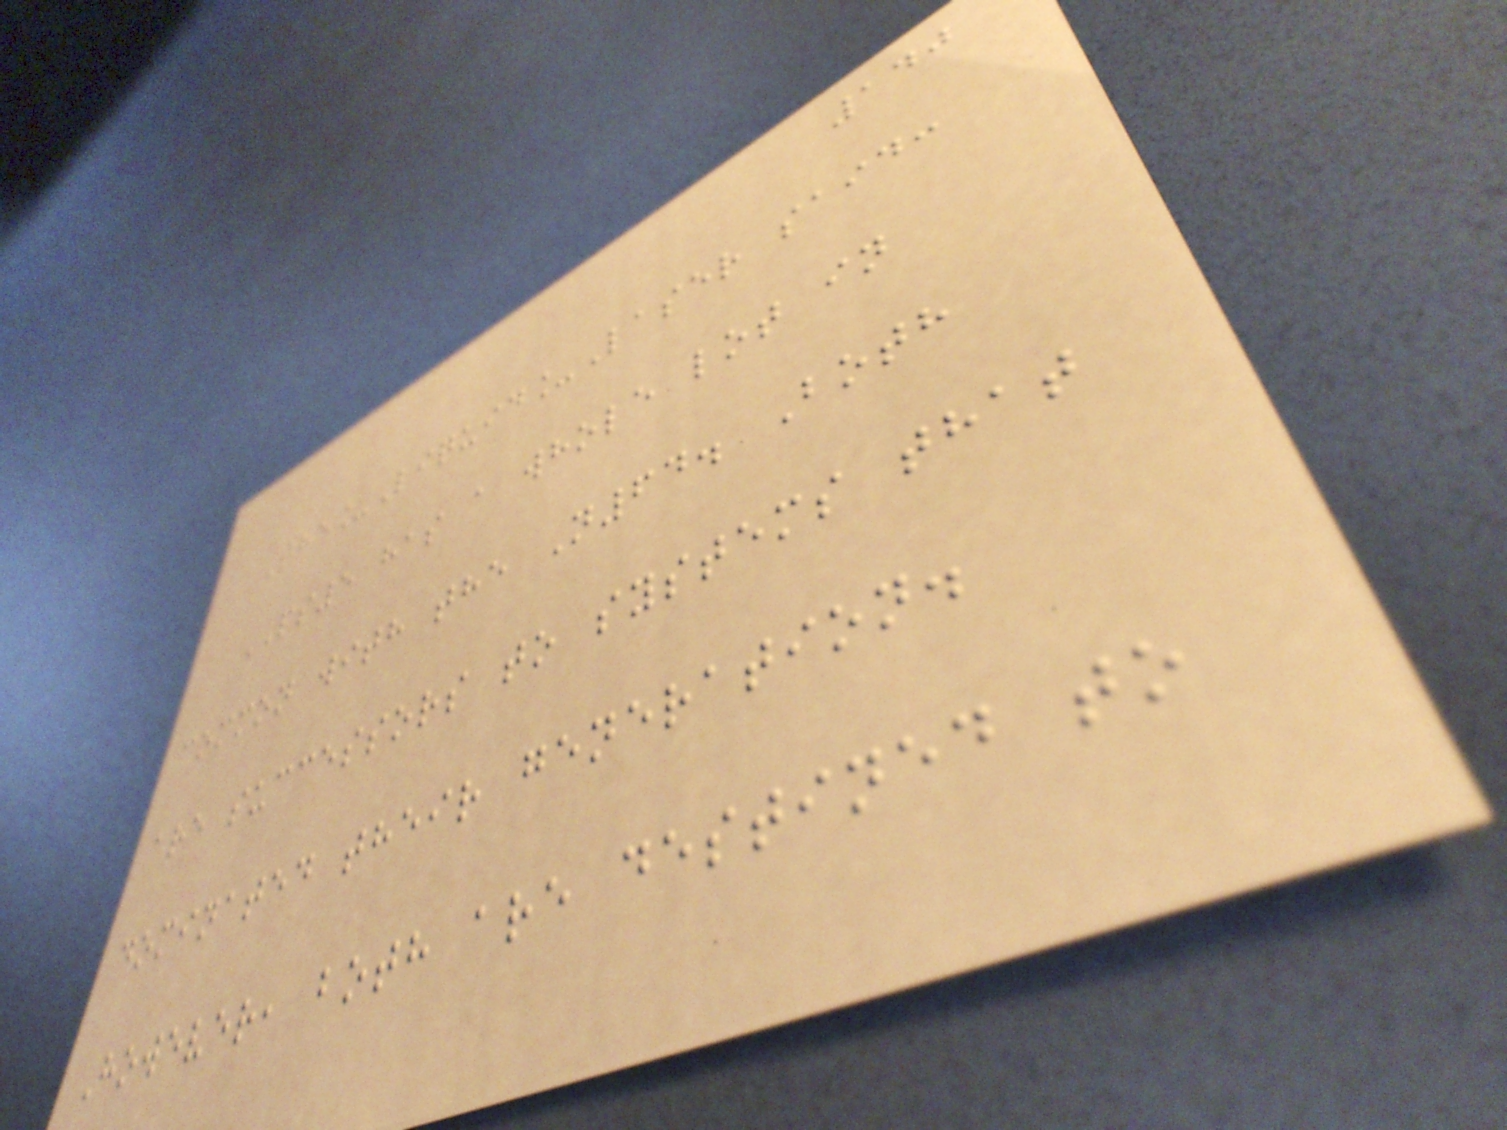140
The_Liquid_Laser said:
PS5 has a whole lot in
common with the N64. Both
are successors to systems that
dominated their generation.
However, both are destined to
